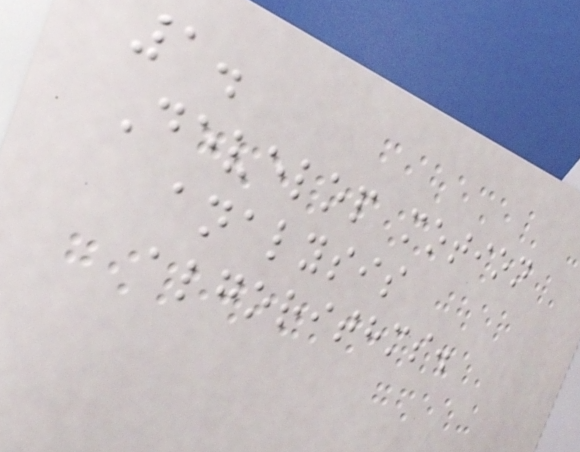1.
Develop motion
analysis
algorithms.
